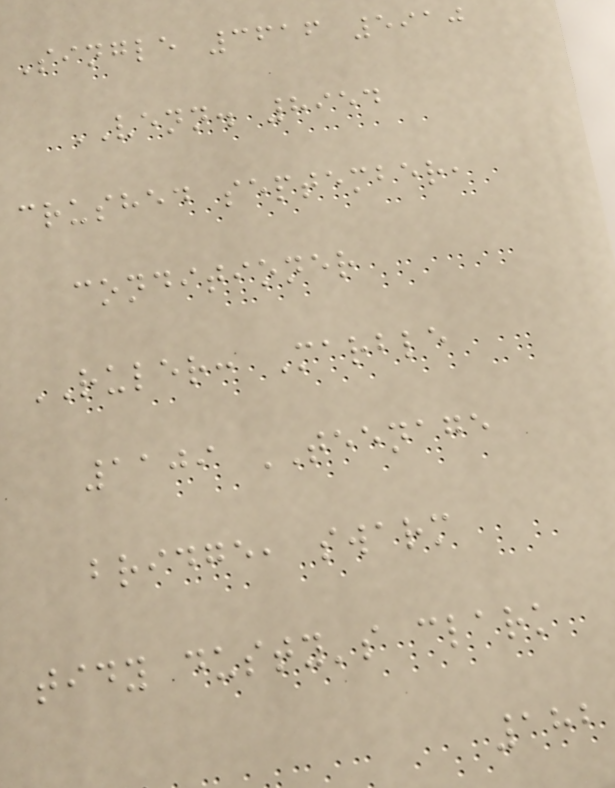Single 3616 5910
VENN. 8954
crushed september,
conditioner
RULER: Marble
1109 TEENAGE
bridge, swarm
tidy dusty's clark
182
